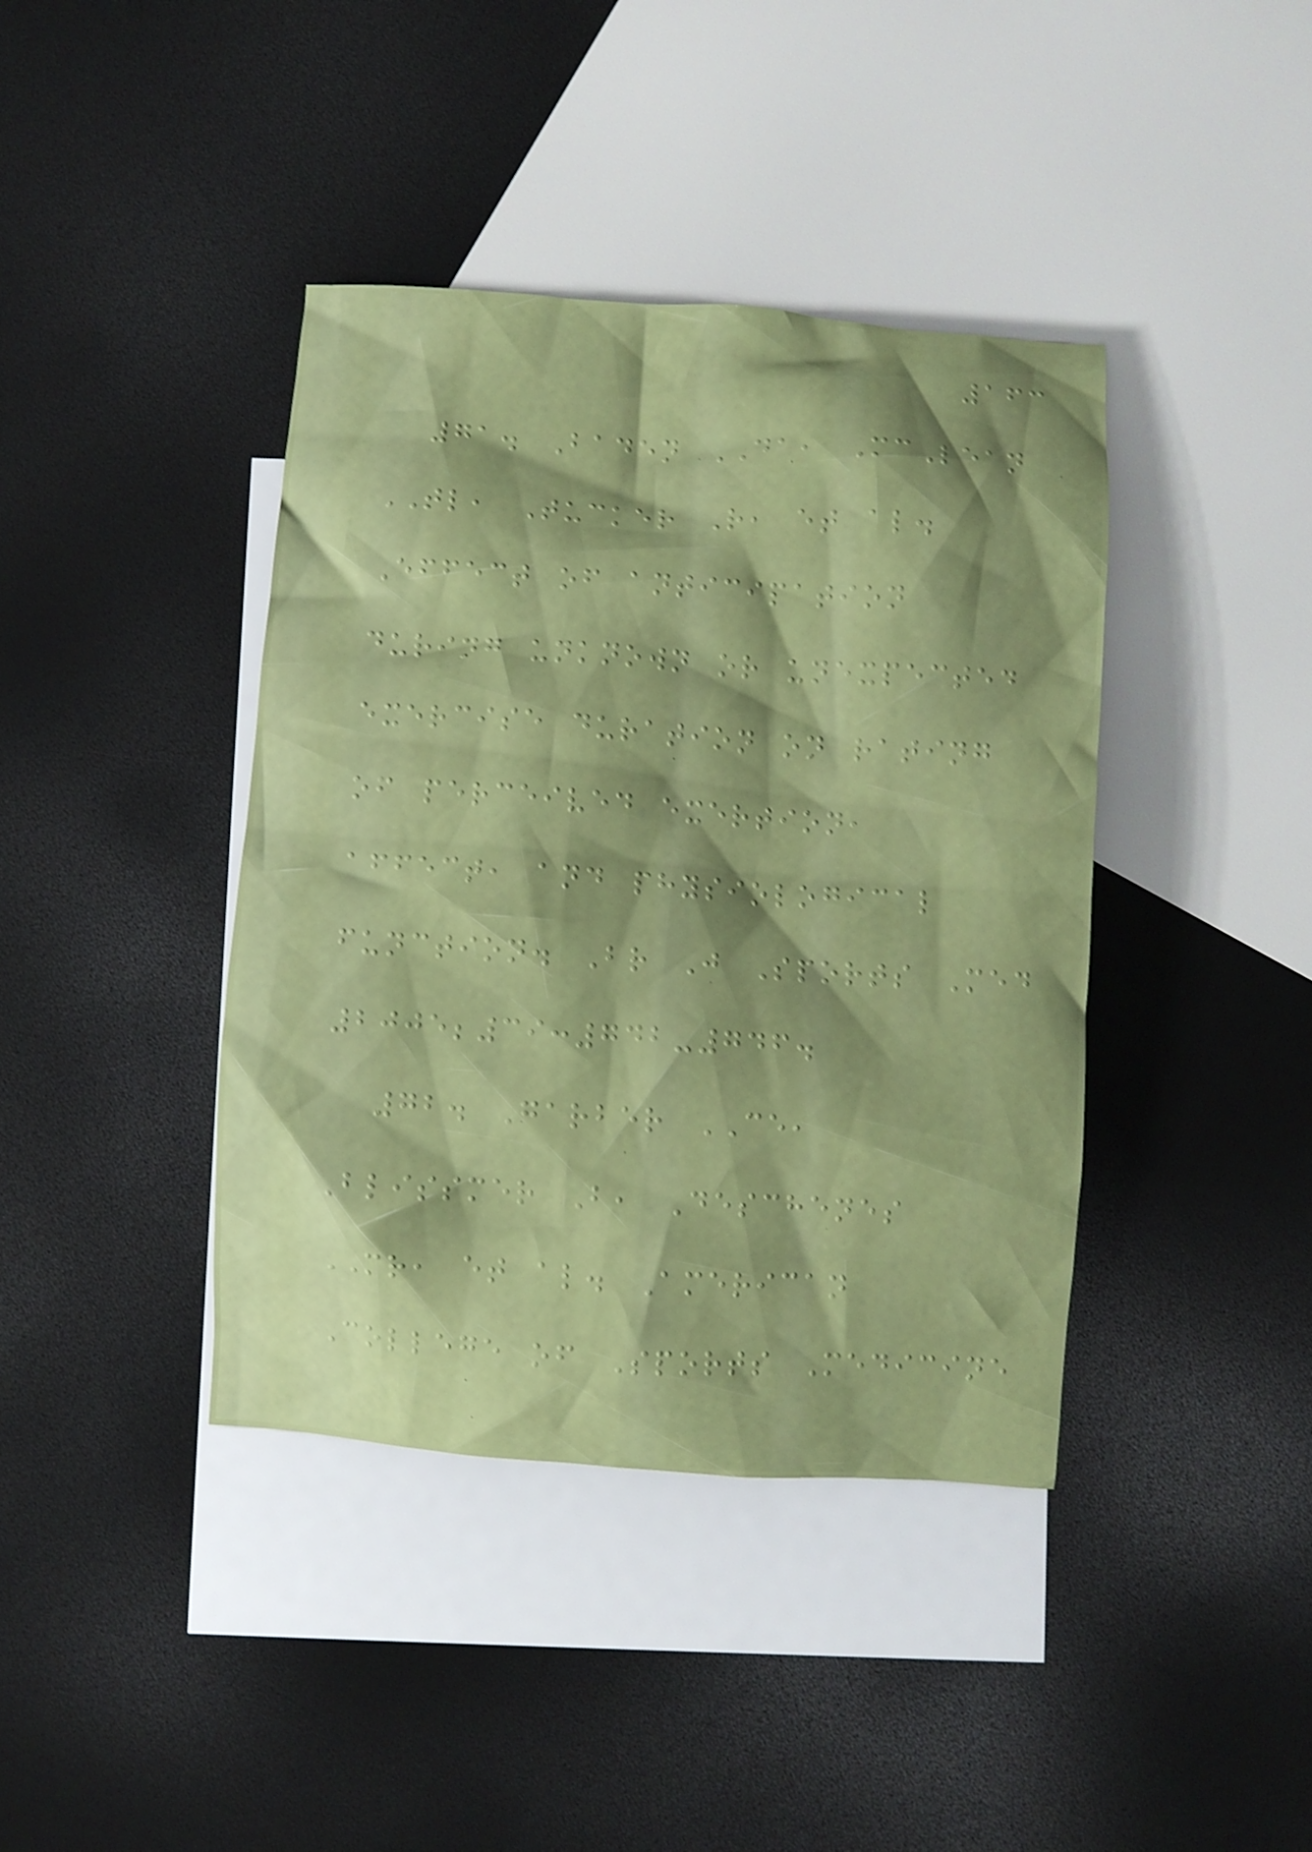163
71. Baden DA, McLean
TL, Tucker R, et al.
Effect of anticipation
during unknown or unexpected
exercise duration on rating
of perceived exertion,
affect, and physiological
function. Br J Sports Med
2005;39:742-746.
72. Garber CE,
Blissmer B, Deschenes
MR, et al. American
College of Sports Medicine
